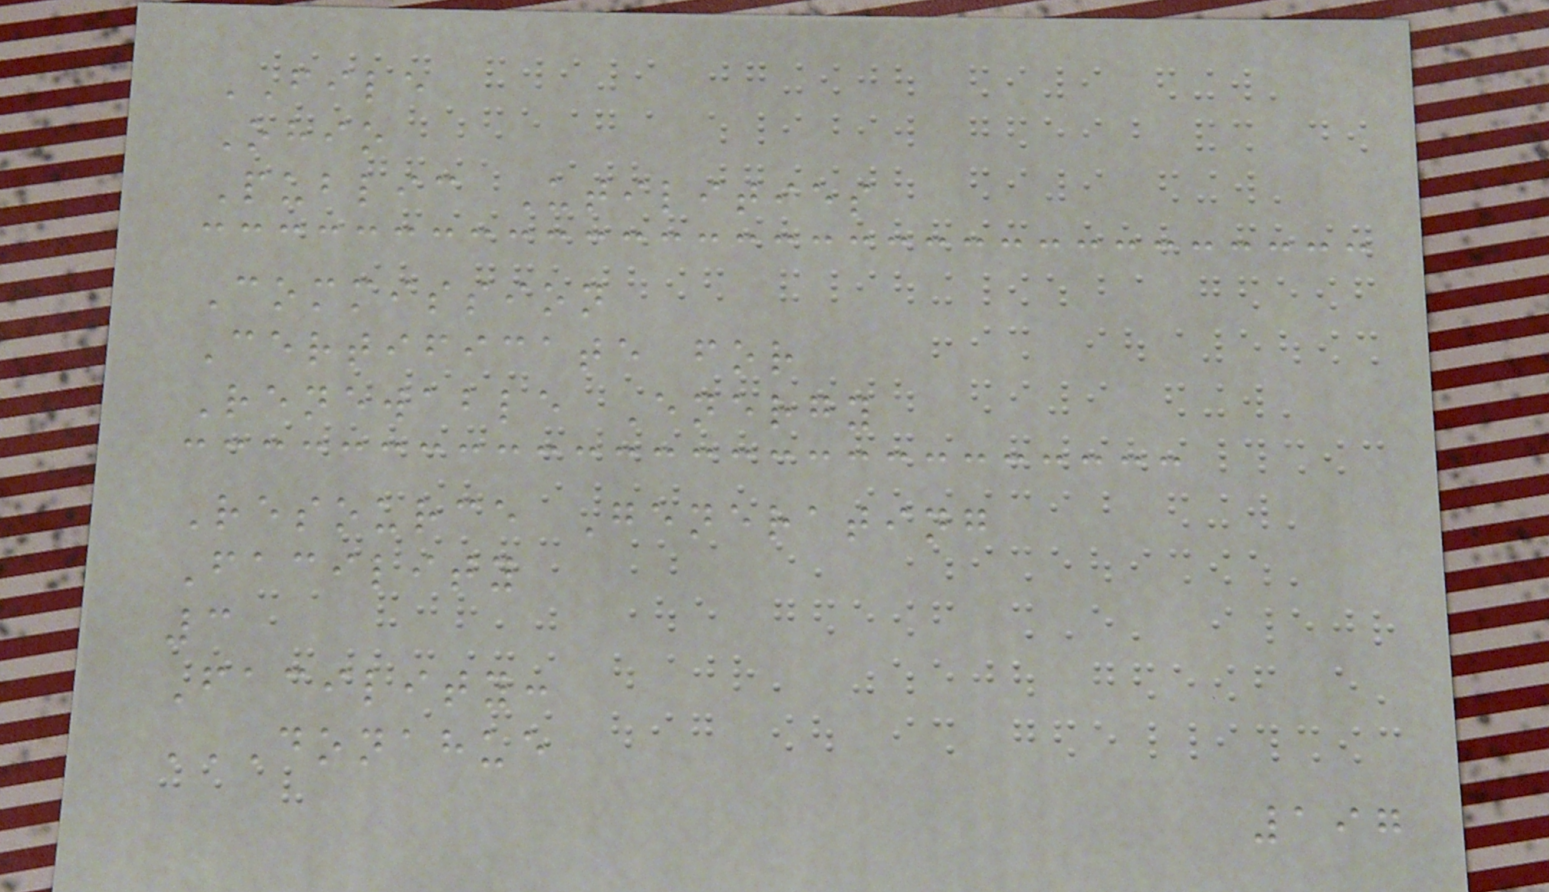FILE
Ohio
Public Utilities
Commission
Certificate for
Renewable Energy
Resource Generating
Facility
3
Facility:
DONAHUE
197
